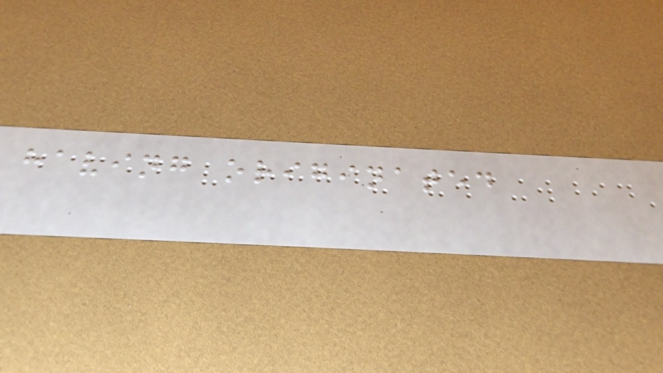having originated
